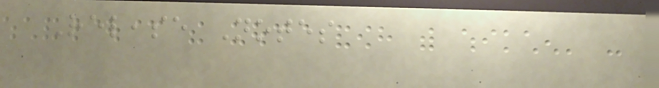Release Notes
